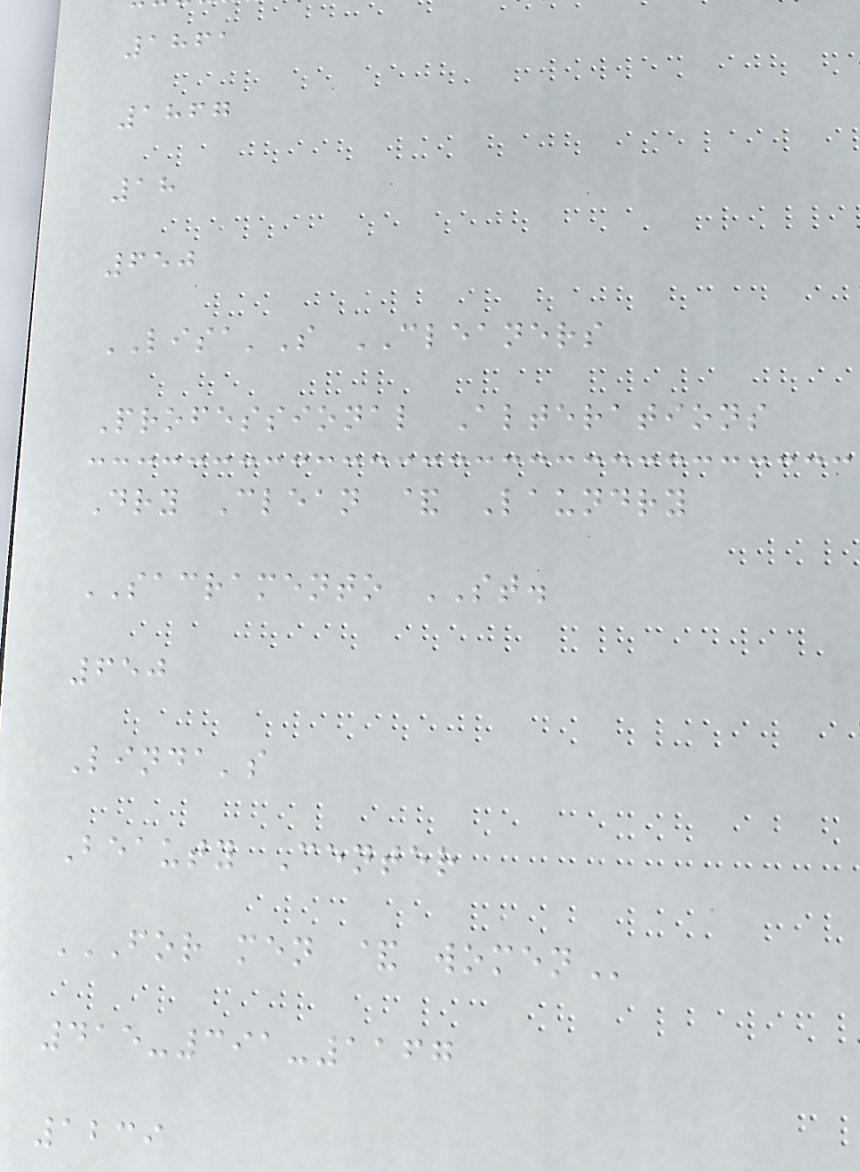1861
1867
18
650
LISA'S CLEANERS
Professional Alterations
Dry Clean & Laundry
SACRAMENTO ST.
650
Linda's
Beauty Center
FOR MEN & WOMEN
415-391-1167
1239
